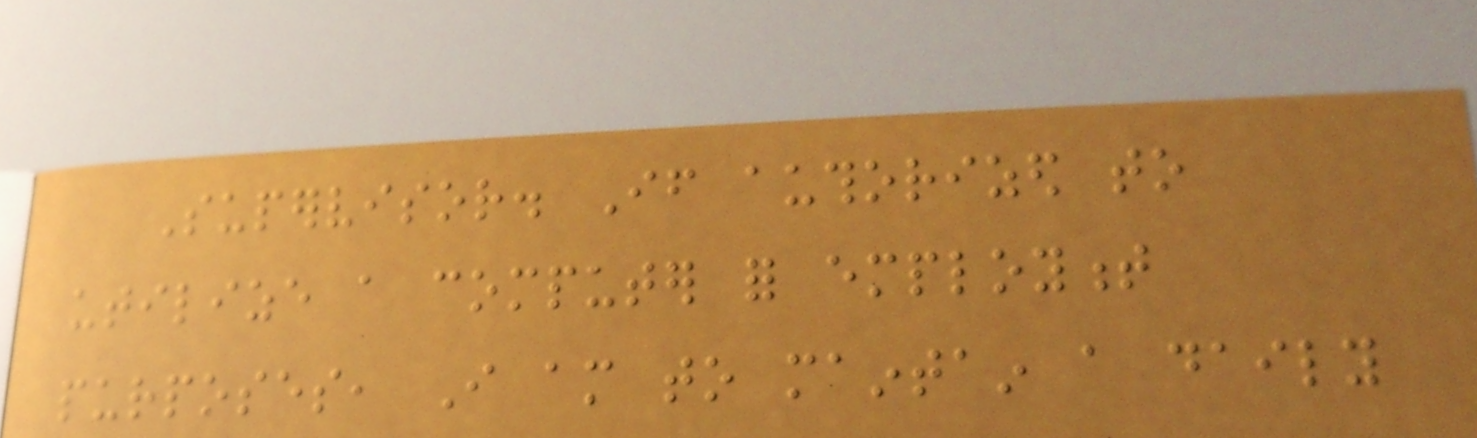Supervisor. If authorized to
utilize a computer for employment
purposes, I am to maintain a daily
